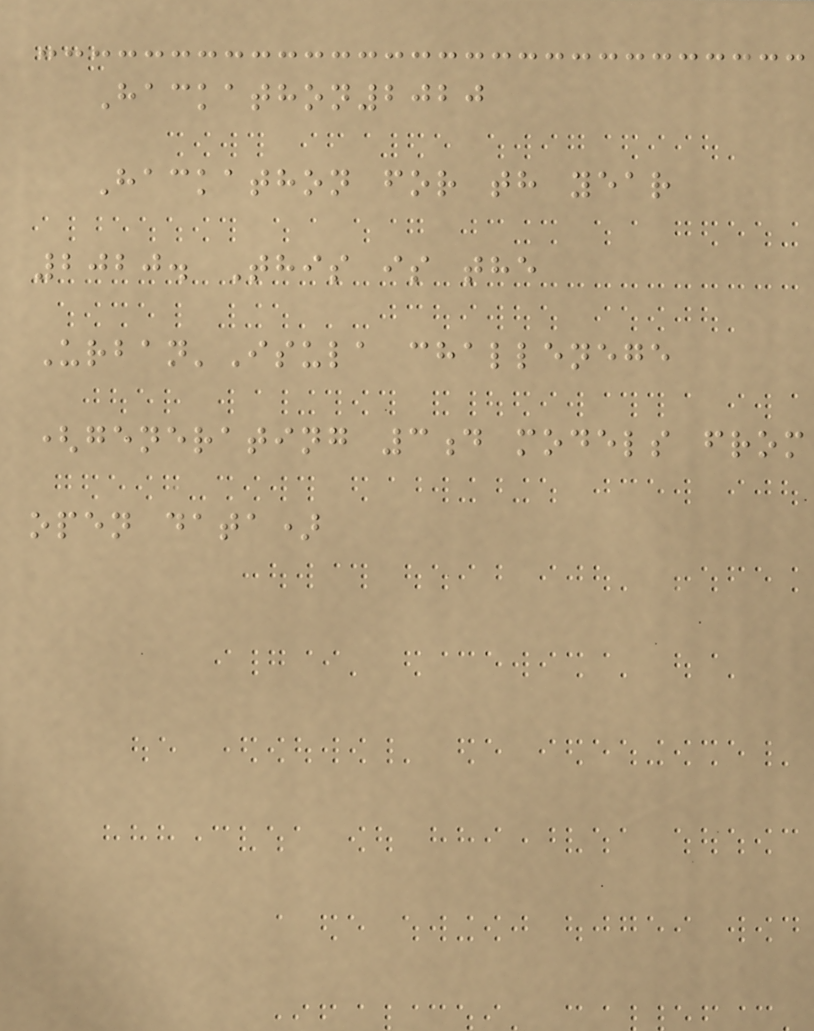Hackathon2020
Hackathon for th year
2020. This is the
Urban'Isula challenege
(generating 3d models from
open data)
